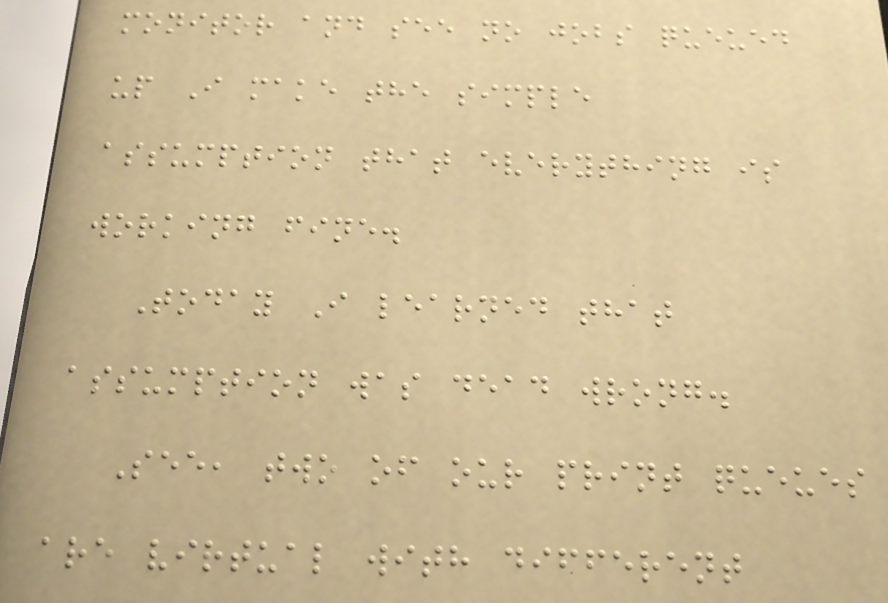monitor and see no jobs queued
up I make the simple
assumption that everything is
working fine.
Today I learned that
assumption was dead wrong.
See, two of our print queues
are virtual with different
